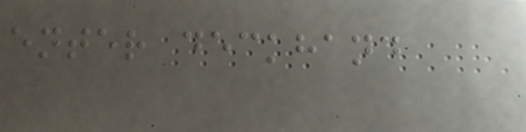enter deckhand
